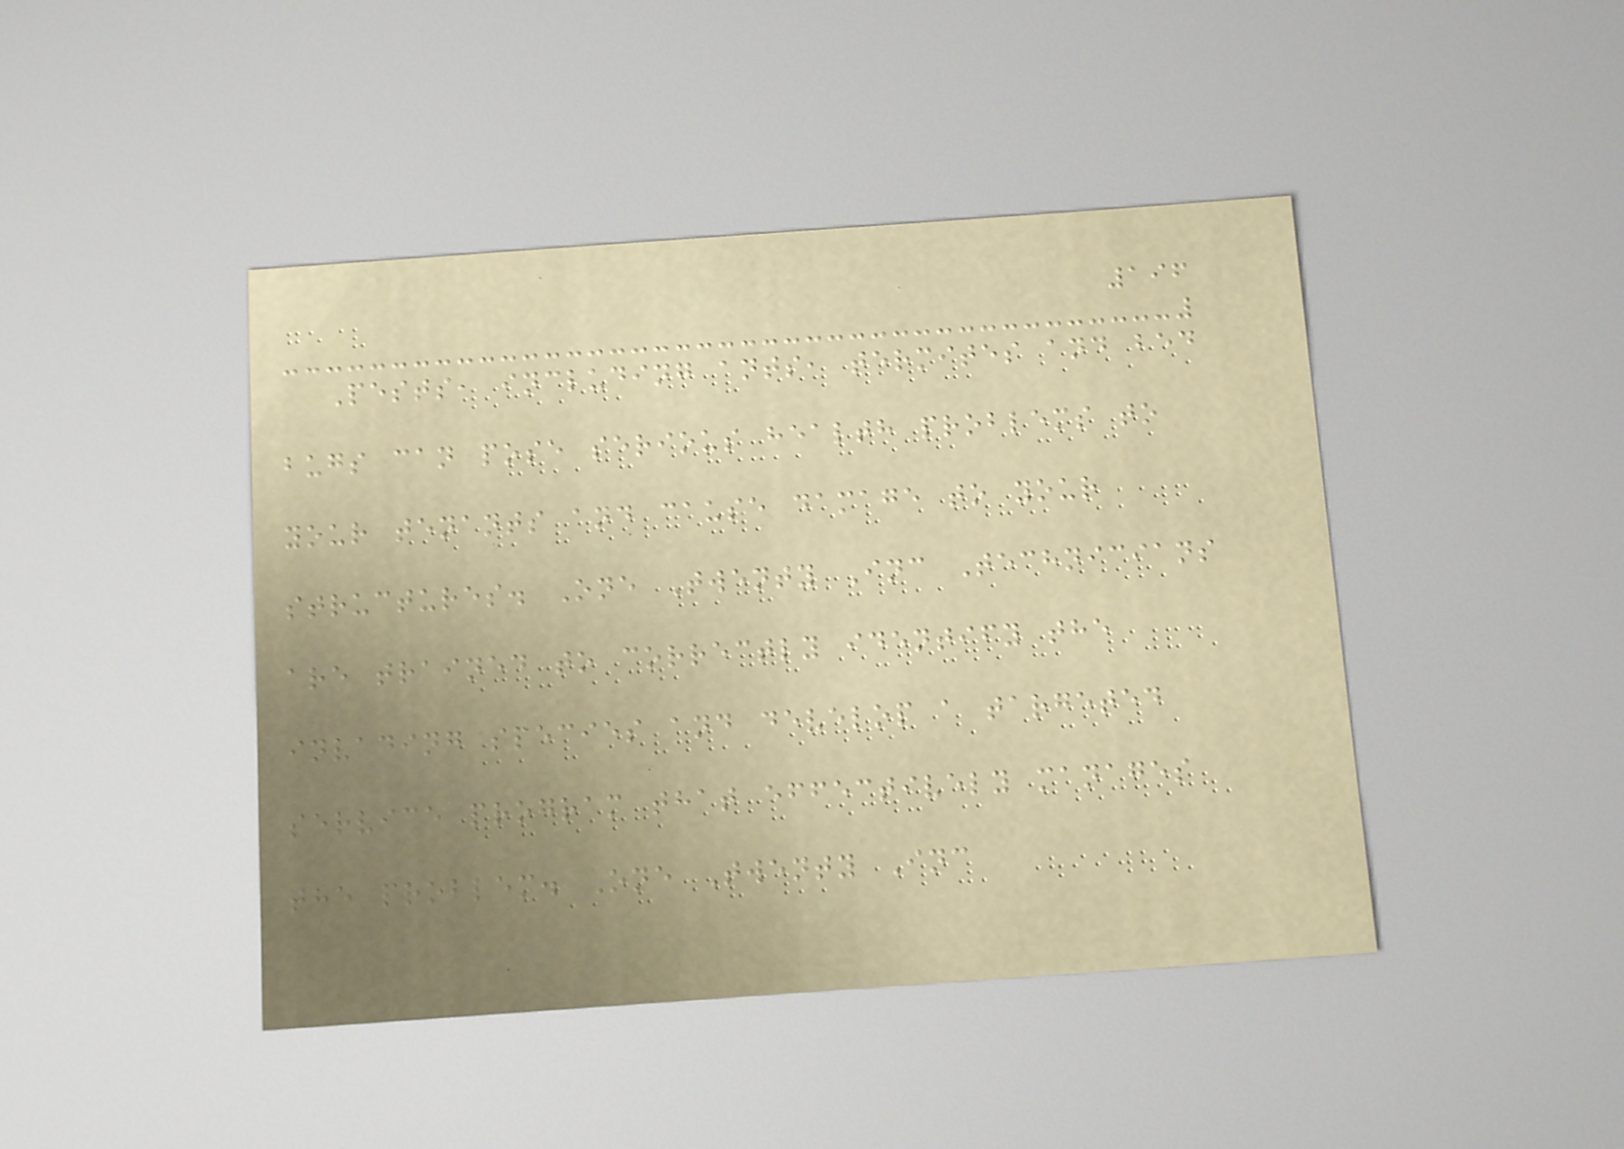196
Pests, including ants, termites and bed
bugs can pose serious health problems to
your tenants and cause damage to your
structures. One Twenty Inc Technicians
are trained to correctly identify the
invading species and develop a targeted
service program that effectively manages
the problem. One Twenty Inc
